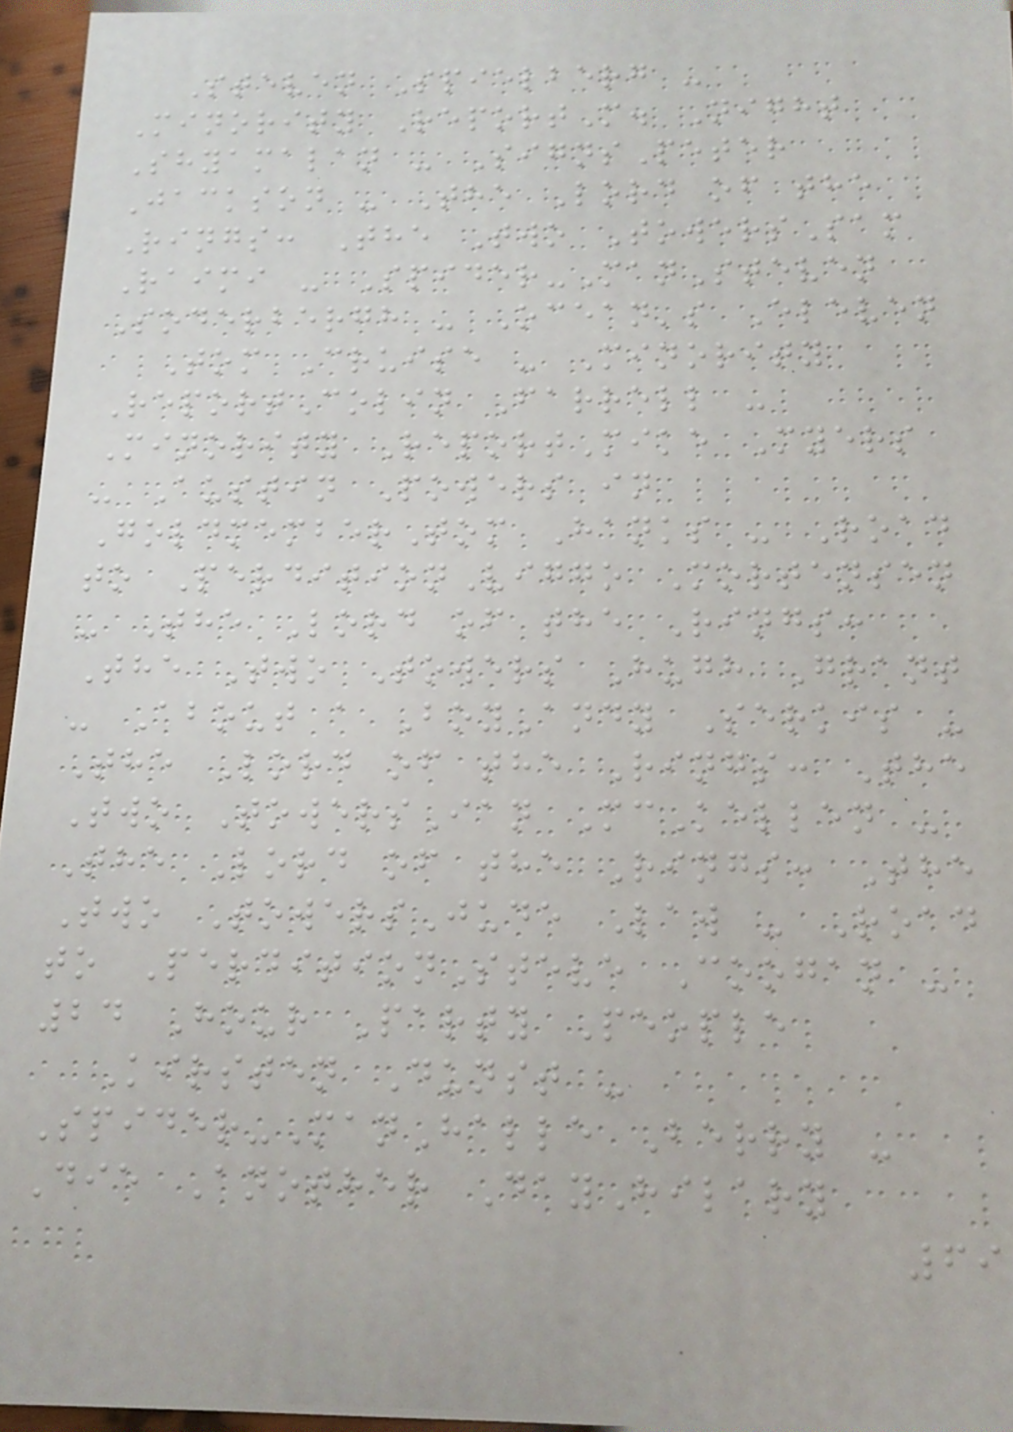Steven Spielberg -
Minority ReportM. Night
Shyamalan - SignsPeter
Jackson - The Lord of the
Rings: The Two TowersSam
Raimi - Spider-ManSteven
Soderbergh - Ocean's Eleven
Tom Cruise - Minority
ReportColin Farrell -
Minority ReportMike Myers
- Austin Powers in
GoldmemberTom Hanks - Road
to PerditionViggo Mortensen
- The Lord of the Rings:
The Two Towers Hugh Grant
- About a BoyAndy Serkis -
The Lord of the Rings: The
Two TowersIan McKellen -
The Lord of the Rings: The
Two TowersJude Law - Road
to PerditionSteve Coogan -
24 Hour Party People
Kirsten Dunst -
Spider-ManHalle Berry -
Die Another DayHilary
69
